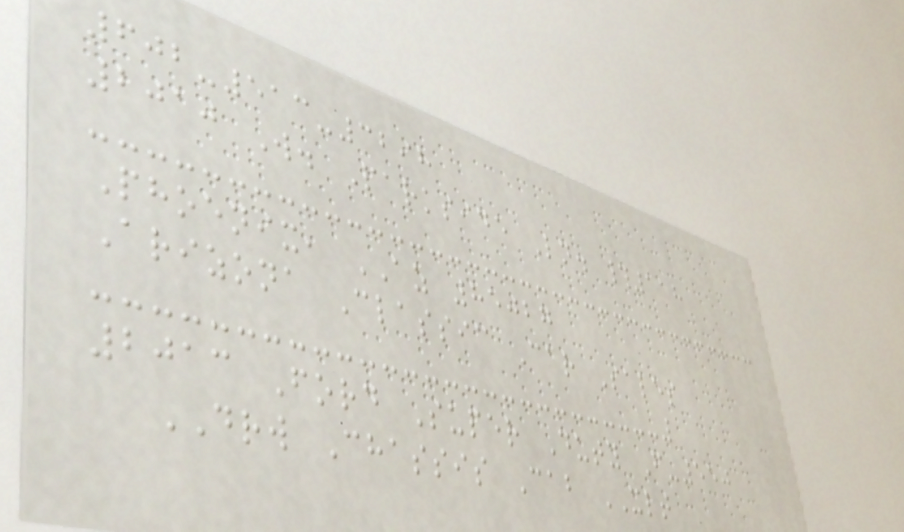602-513-3298
2010 W. Parkside Ln. #118
Phoenix, AZ 85027
Arizona Classic Car Sales
2013 Ford Super Duty F-550
DRW Chassis Cab XLT
